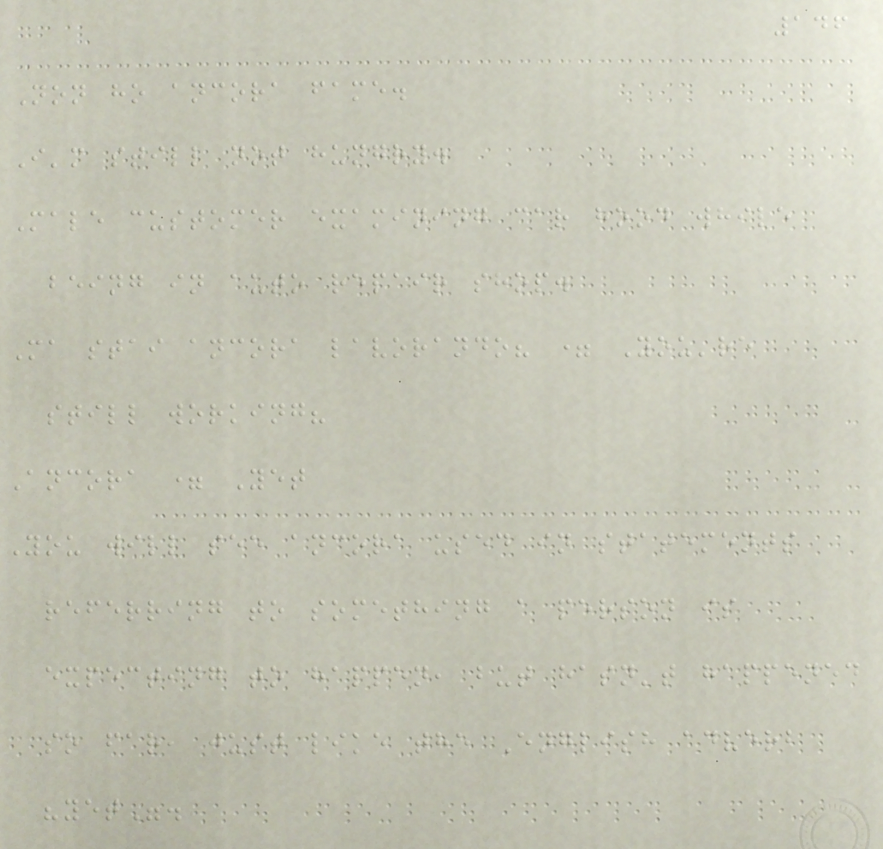146
Non ho ancora fame.
I'm still not hungry.
Male customer examining car hood while
being in auto repair shop.
Ma stai ancora lavorando? = You're
still working?
Ancora = Yet
You will see ancora used in statements
referring to something a person is
expecting to happen, but hasn't happened
so far, just like the English adverb
"yet".
